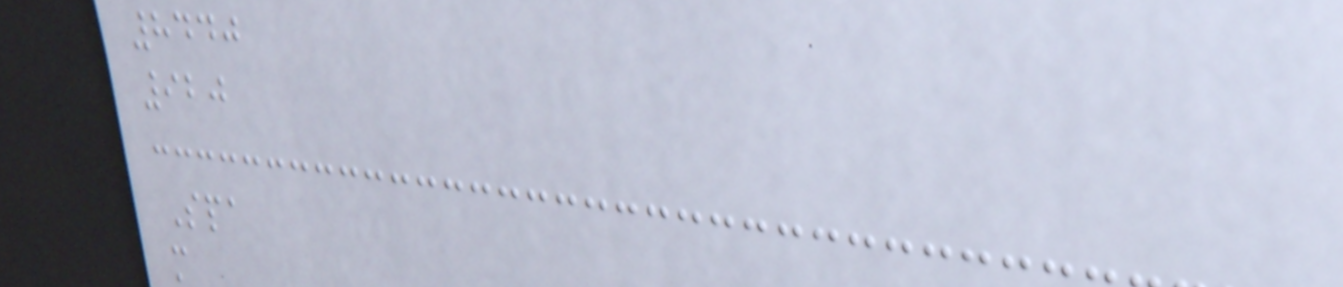8440
920
Spa
m
